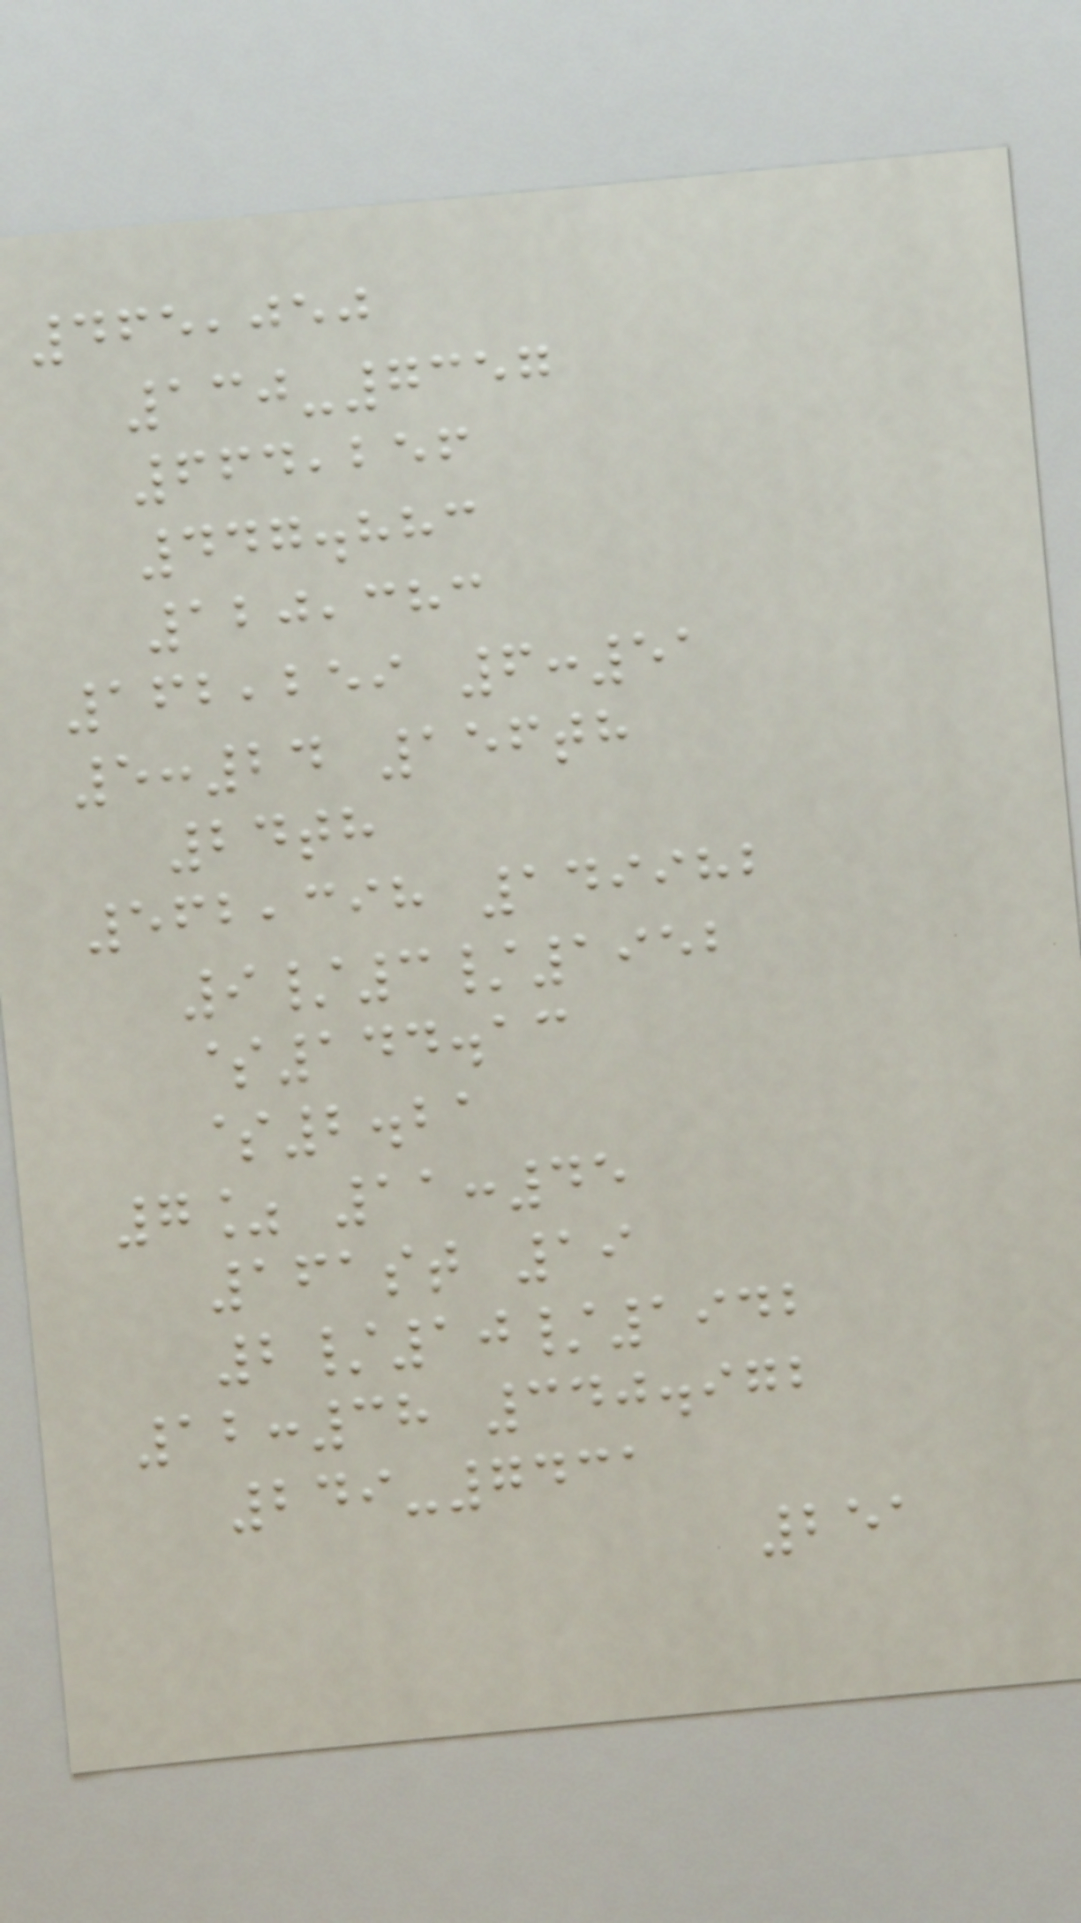465,050
130-7357
664,256
447.883
120,383
162,259 6:51
5:24 156th
24th
562,398 149982
9/3/1952
$144.13
$2.21
7% 11:45
161st 19
2/10/1942
12:38 340.972
249-7431
251
